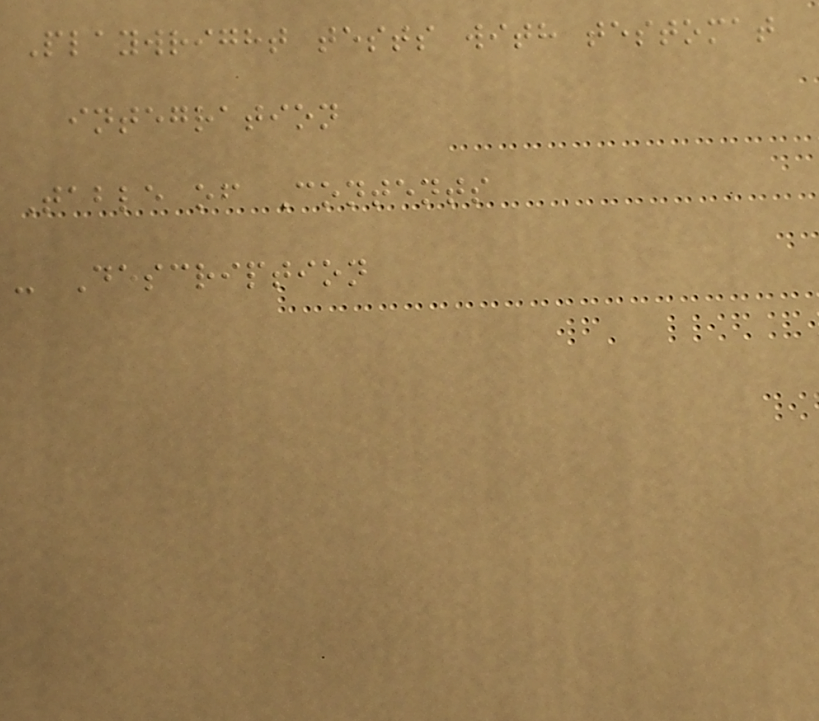Playwright tests with testomat
integration
Table of Contents
- Description
